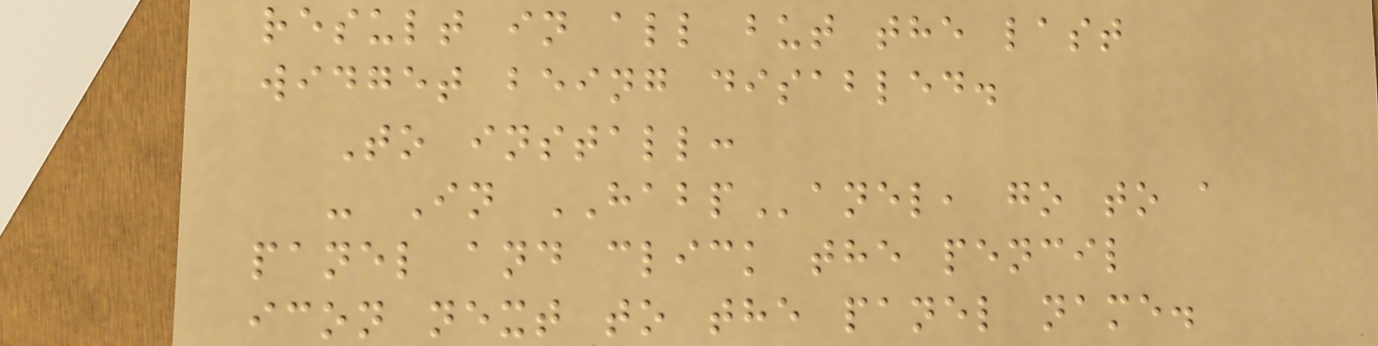result in all but the last
widget being disabled.
To install:
- In HABPanel, go to a
panel and click the pencil
icon next to the panel name.
